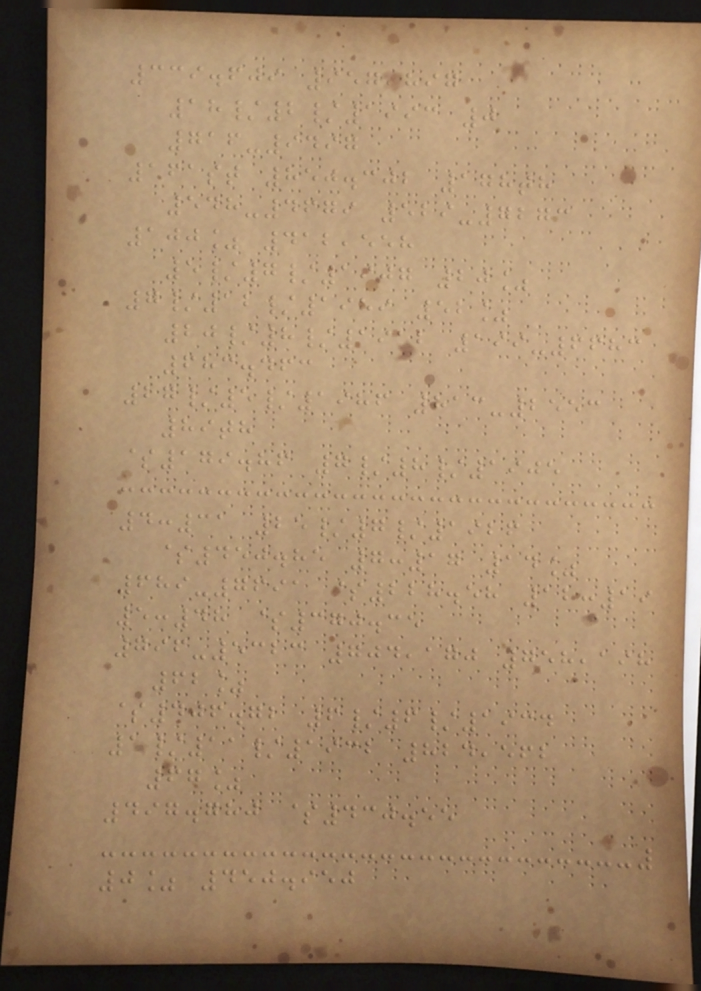339.609 957,897
18/2/1993 0
716-9497
161st 850.302 178th
548-4679 529-7273
100% 412,558
5/7/1907 20%
7/12/1989 52%
20/8/1912 199-6683
683.463
27/5/1986 813-2553
89th
$179.86 7/8/1905
4:31 25/7/1926
$450.85 7:17 14%
689-7691 $228.58 12:19
5:48 $370.35
796-5323 704,170 758,198
62%
$406.72 6/6/1934
1/11/1932 824,562
67%
497.780 $430.55
0% 450.950
